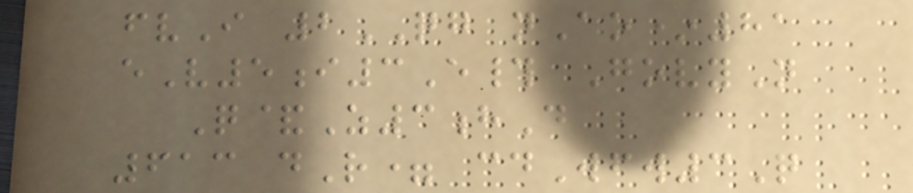fvI 2QG nAo*81
eV5i3E# GovyN
Q&Z3hD
613 dR= cdWfw3Q
